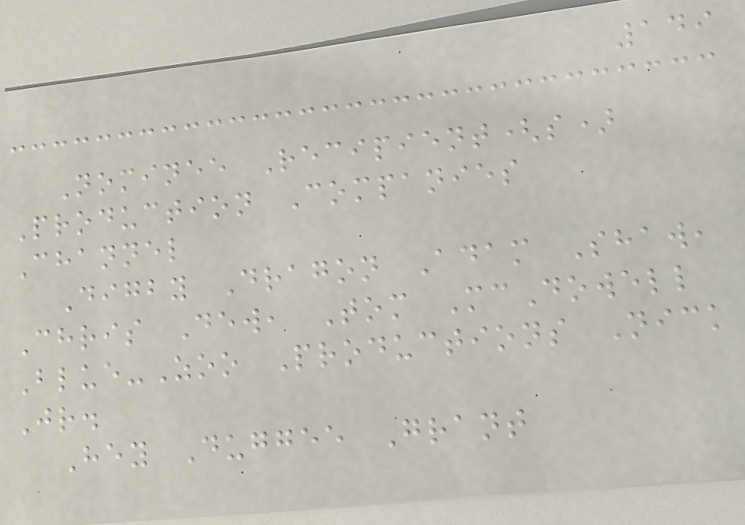149
Nominee Recipient(s)
Production Companies
Channel
Digby Dragon Adam Shaw,
Chris Dew, Tom McDowell
Blue-Zoo Productions Nick
Jr.
Hey Duggee Grant
